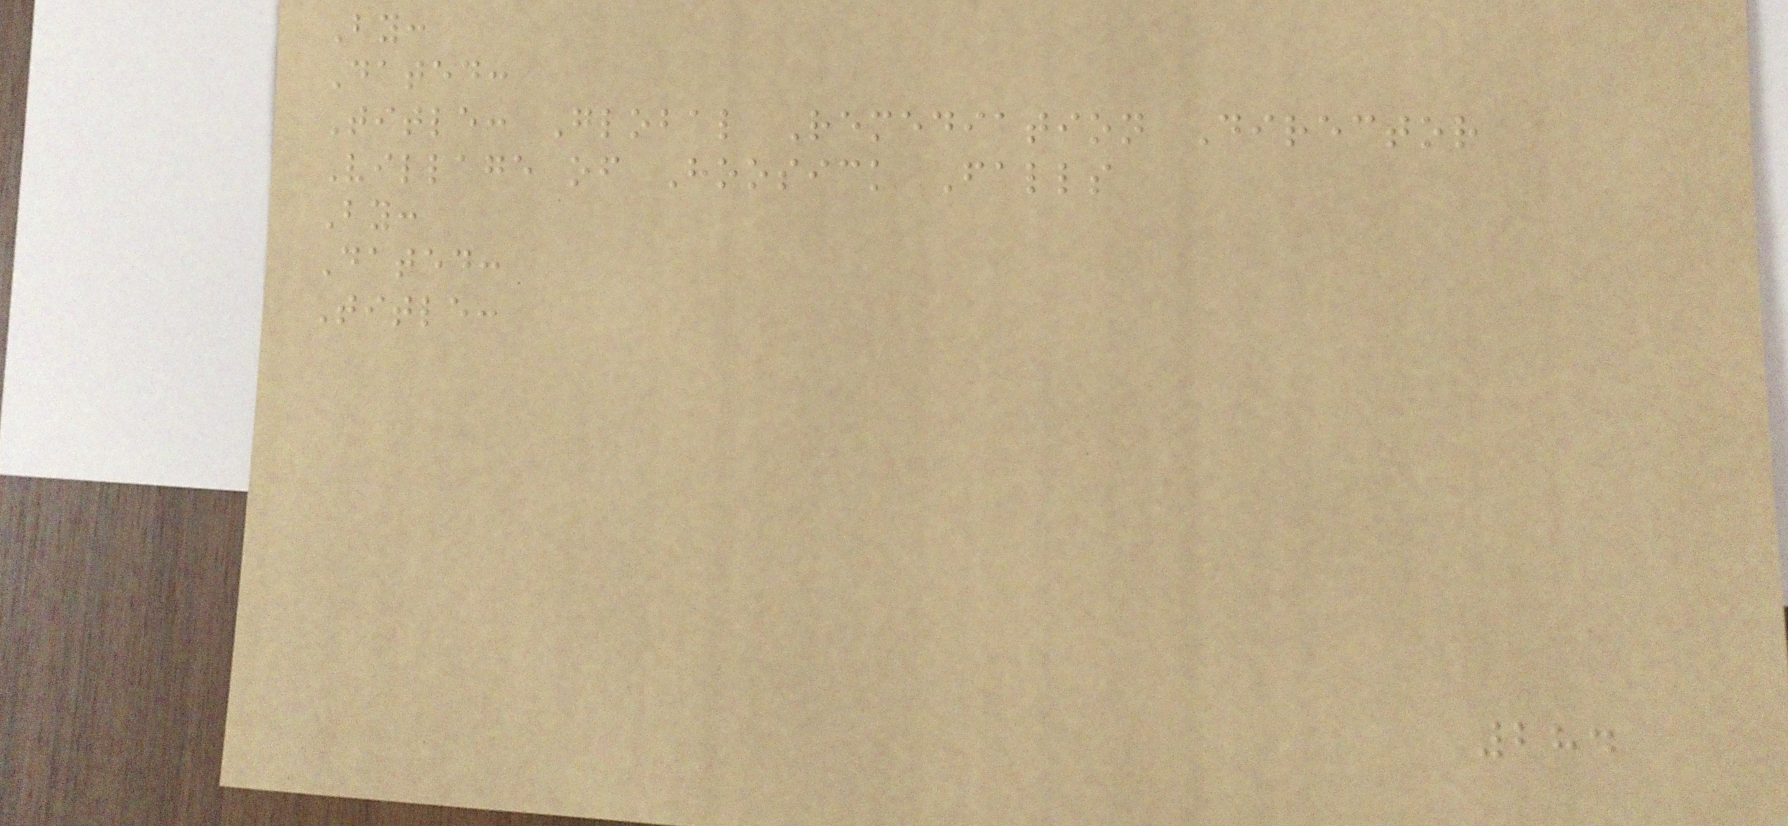By:
Dated:
Title: Global Remediation Director
Village of Hoosick Falls
By:
Dated:
Title:
284
